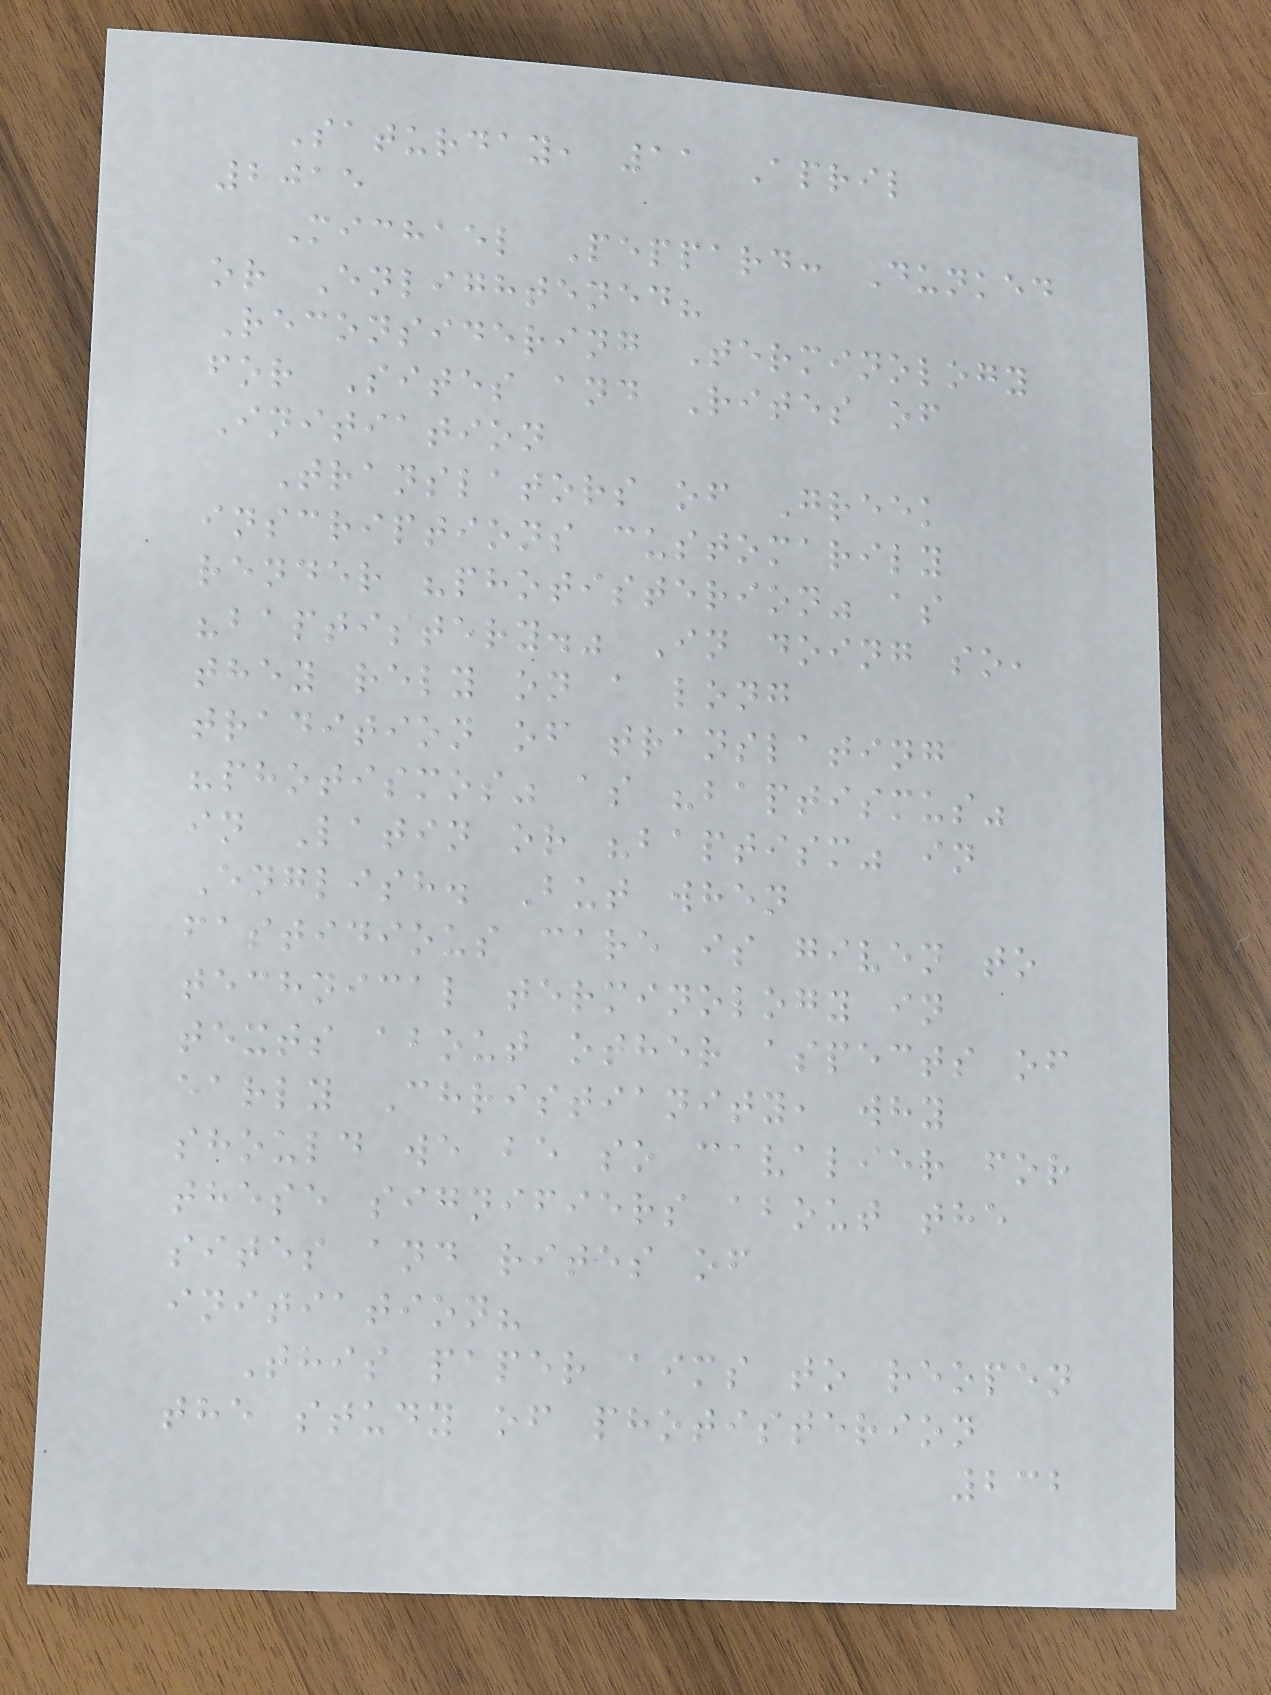Saturday, 11 April
2015
Michael Peppard: Dunked
or Enlightened?
Reconsidering Terminology
for Sites and Rites of
Initiation
Translators of Greek
inscriptions customarily
render "photisterion" as
"baptistery." In doing so,
they rely on a long
tradition of translating
"photismos" as "baptismus"
in Latin or "baptism" in
English. But when
fastidious care is given to
technical terminology in
texts about other aspects of
early Christianity, why
should we be so cavalier for
these signifiers about the
sites and rites of
initiation?
This paper aims to reopen
the study of photisterion
232
